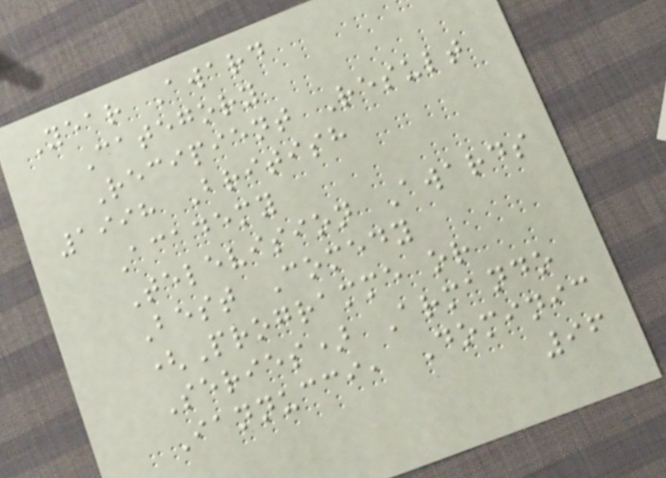Year Award
Category
Recipient Result
1998 British
Academy
Television Awards
Best Comedy
(Programme or
Series) Armando
Iannucci, Dominic
96
